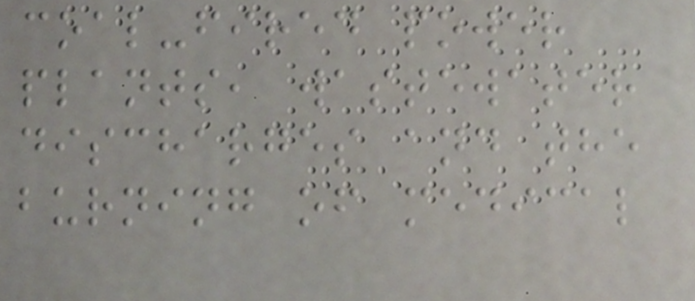coal-fired power
plants, wastewater
discharges and the
burning of medical
